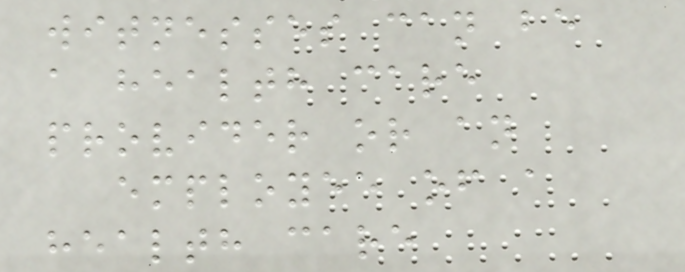witnesses can be
a health care
provider or an
employee of a
health care
